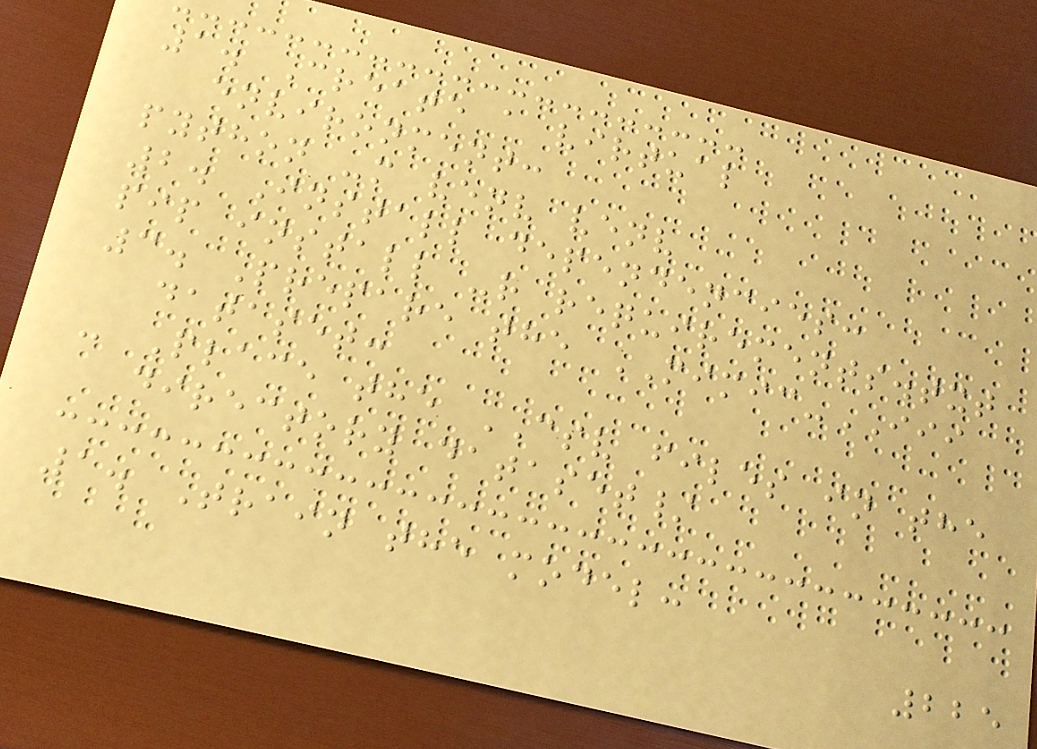1. Create a virtual
environment:
python -m venv venv
2. Install dependencies:
pip install -r requirements.txt
3. Prepare the MIMIC-III
dataset:
- Place the CSV files in the
directory dataset/
1. Train the model:
225
